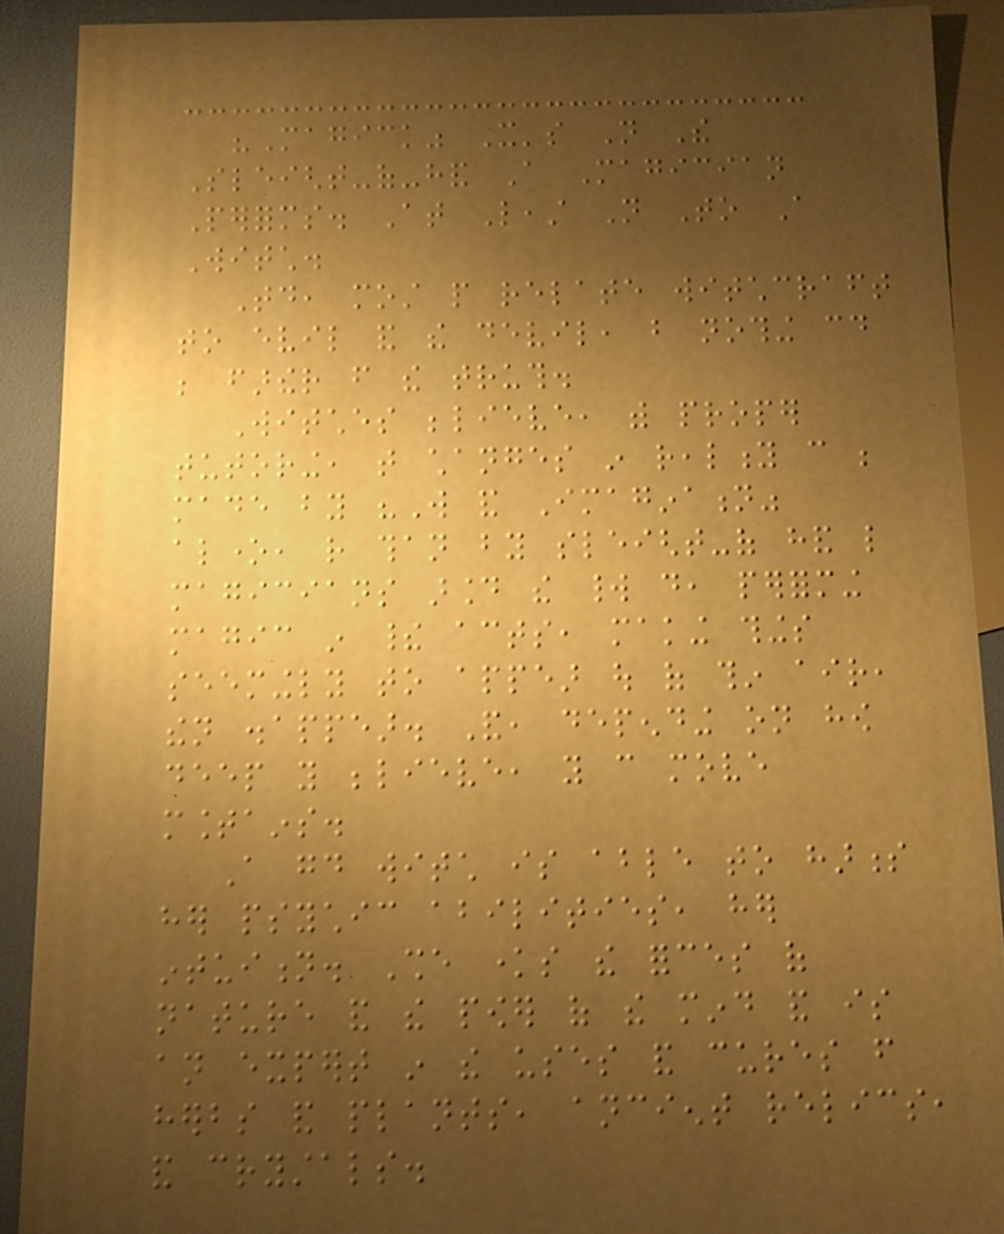"Magick" It's Not The
Sleight-of-hand A Magician
Performs. At Least Not To A
Witch.
Today, most people relate witchcraft
to evil and the devil, but nothing could
be farther from the truth.
Witches believe, with proper
tutoring, that changes in reality can be
made by "Will and Imagination"
alone, rather than by sleight-of hand like
magicians around the world do, performing
magic in their acts, making things
seemingly to appear out of thin air,
then disappear. And, depending on how
deep you believe, you can move
mountains.
A good witch is able to harness
her psychic abilities, her
intuition. She knows the forces of
nature and the power of the mind and is
an expert in the uses and cures from
herbs and plants, ancient relics,
and crystals.
